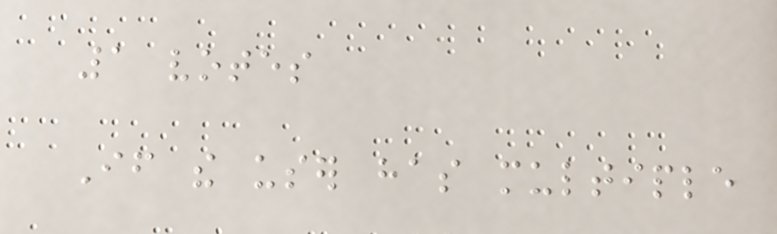1 votes
If the user has multiple
